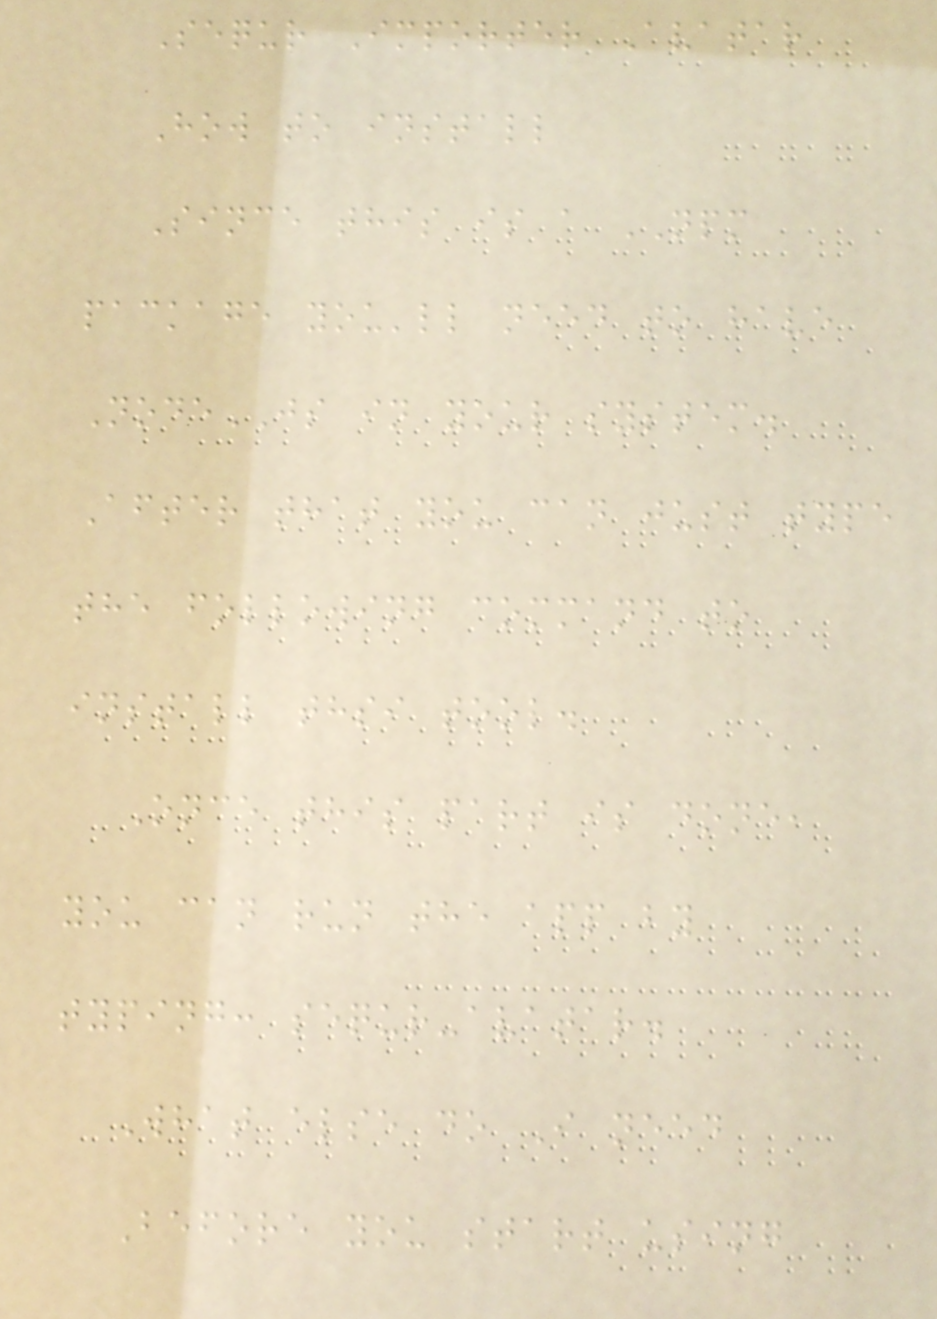Sequr Importer Avatar
How to install
Since this is a NPM
package you'll need to have
NodeJS in your system.
After that you can just type
the following command to
install thsi tool.
Once this part is done,
you can run the app by
typing: sequr-avatar.
What else do I need
Before you start using
